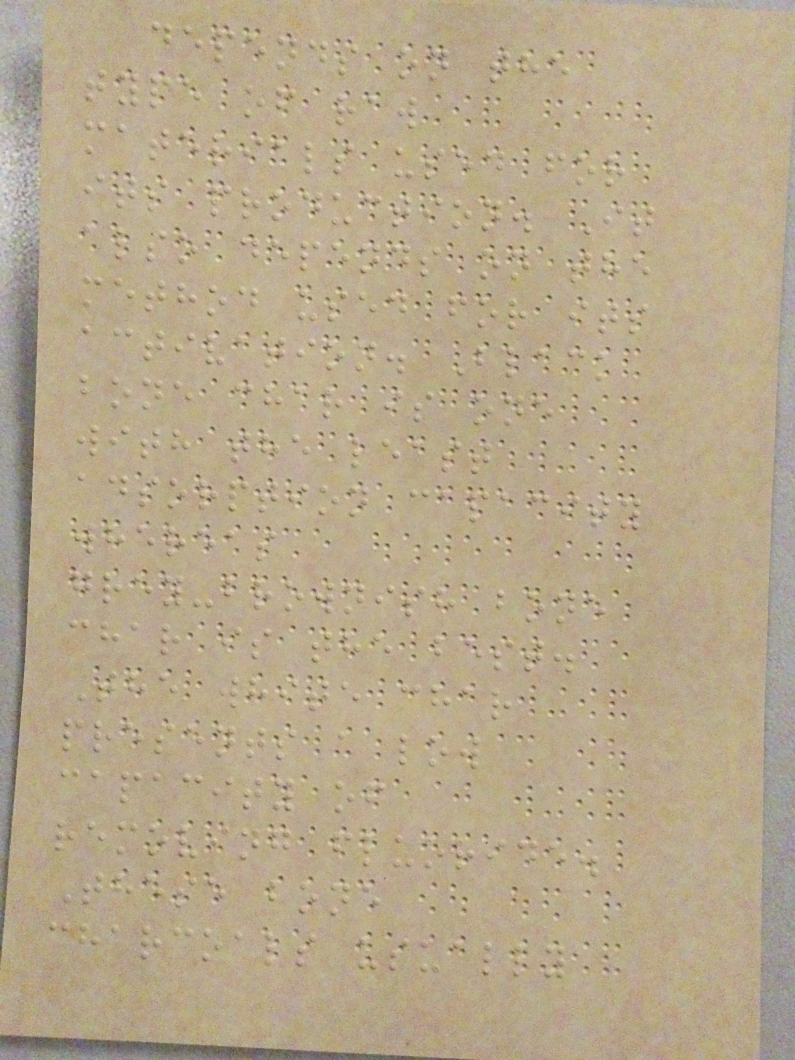depends on the
type of raw
materials used for
its production. It
also depends on the
method used for its
activation. Black
bone char is one
with the least
adsorption capacity
whereas
grey-brownish bone
char is the best.
The white char
presents a low
capacity of
removing fluoride.
These bone
charcoals usually
